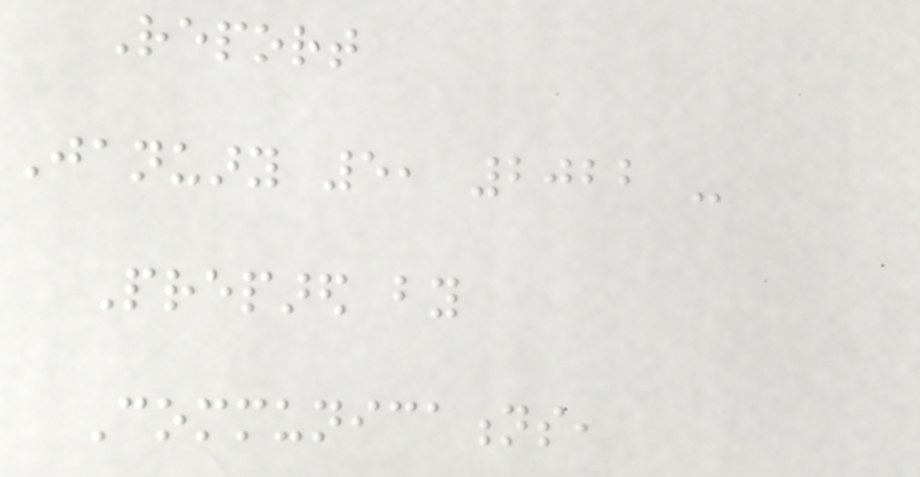Report
January 5, 2022 -
Prepared by
Communications,
